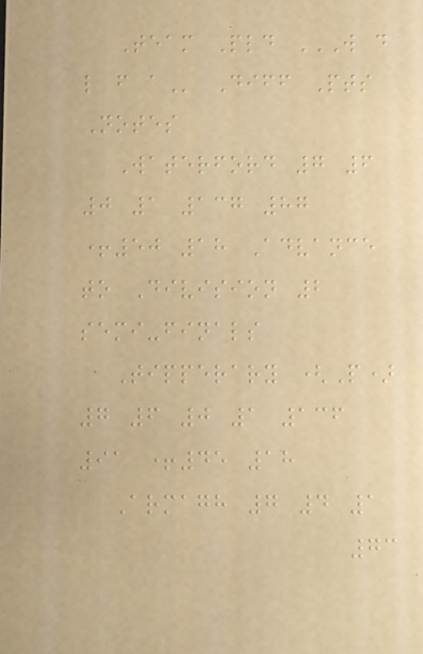Team Pld W D
L F A Diff Pts
Notes
Waterford 7 6
0 1 137 87
+50 18 Advance
to Division 2
semi-finals
Tipperary (P)
7 6 0 1 136
91 +45 18
Armagh 7 4 1
73
